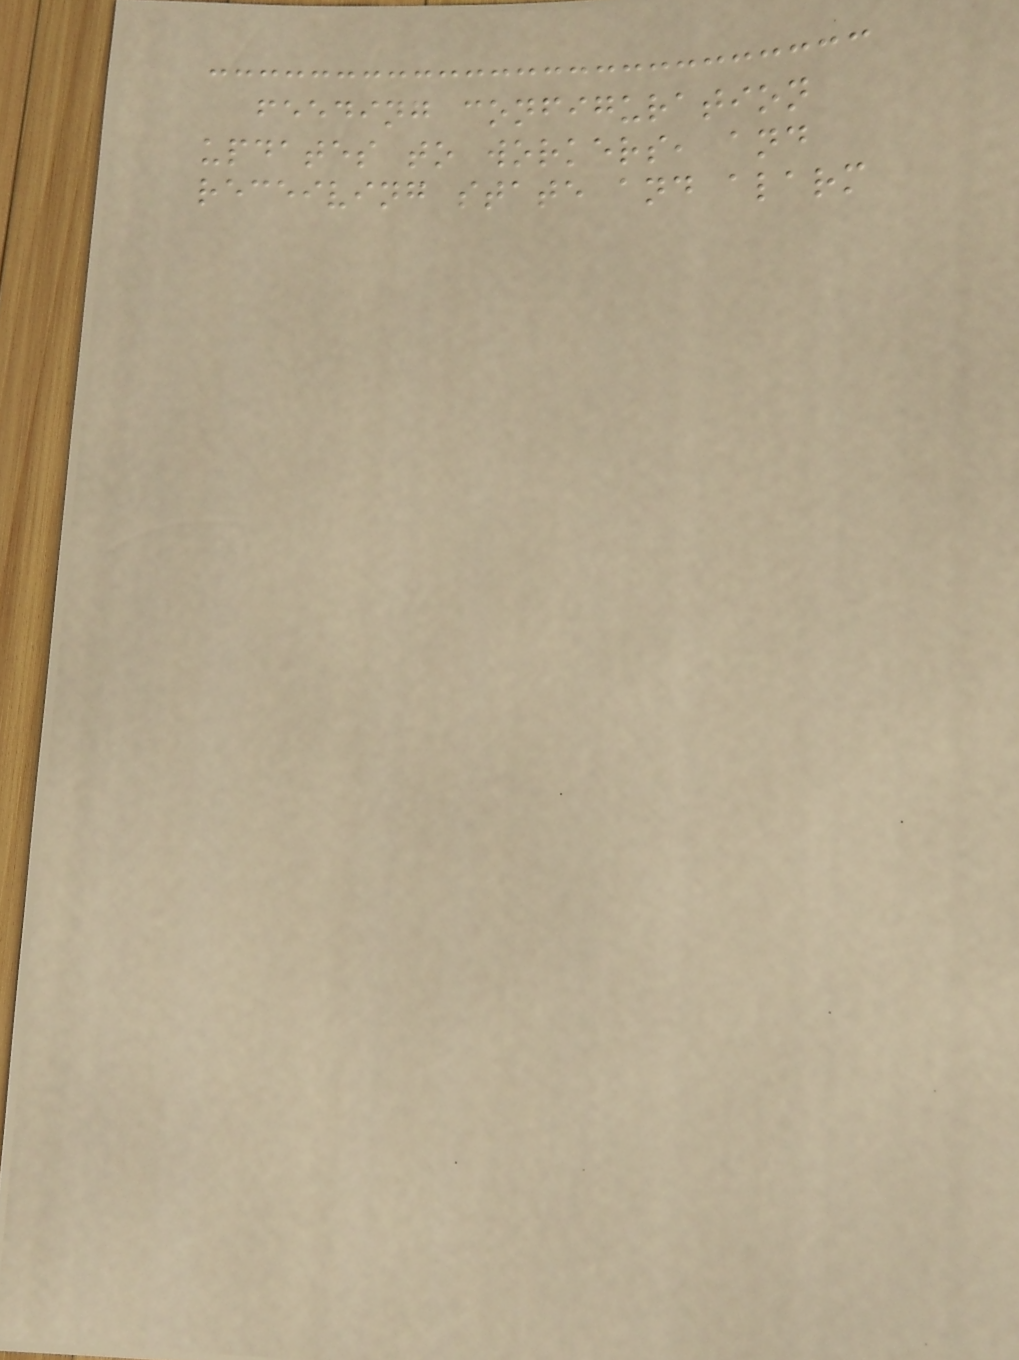feeding configuration
updates to workers, and
receiving state and alarm
